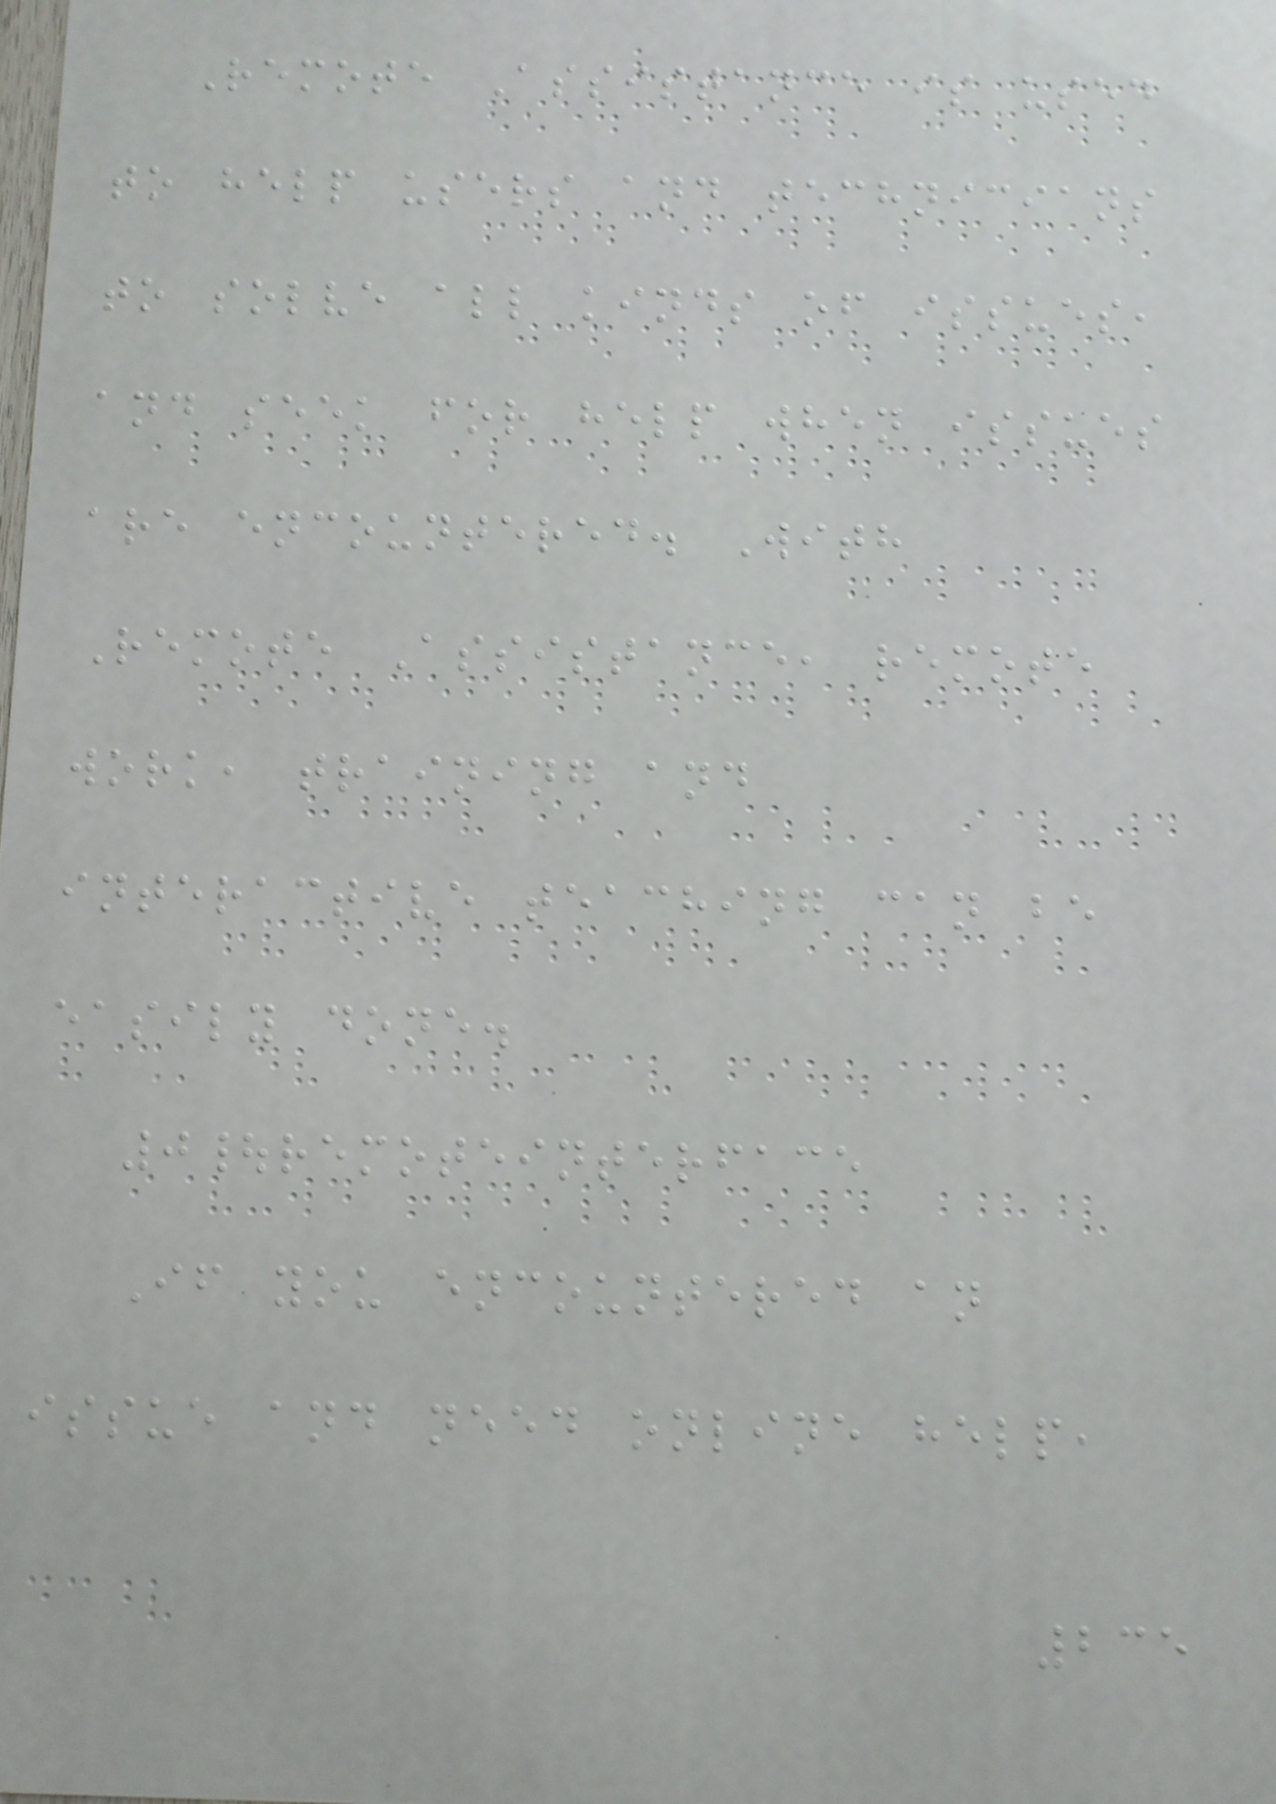Remote Assistance is used
to help users and technicians
to solve all kinds of issues,
and seek for help when issues
are encountered. With
Remote Assistance, remote
work, training and
interactive teaching can be
easily done.
0|remoteinterface
If you encountered an
issue and need online help,
235
